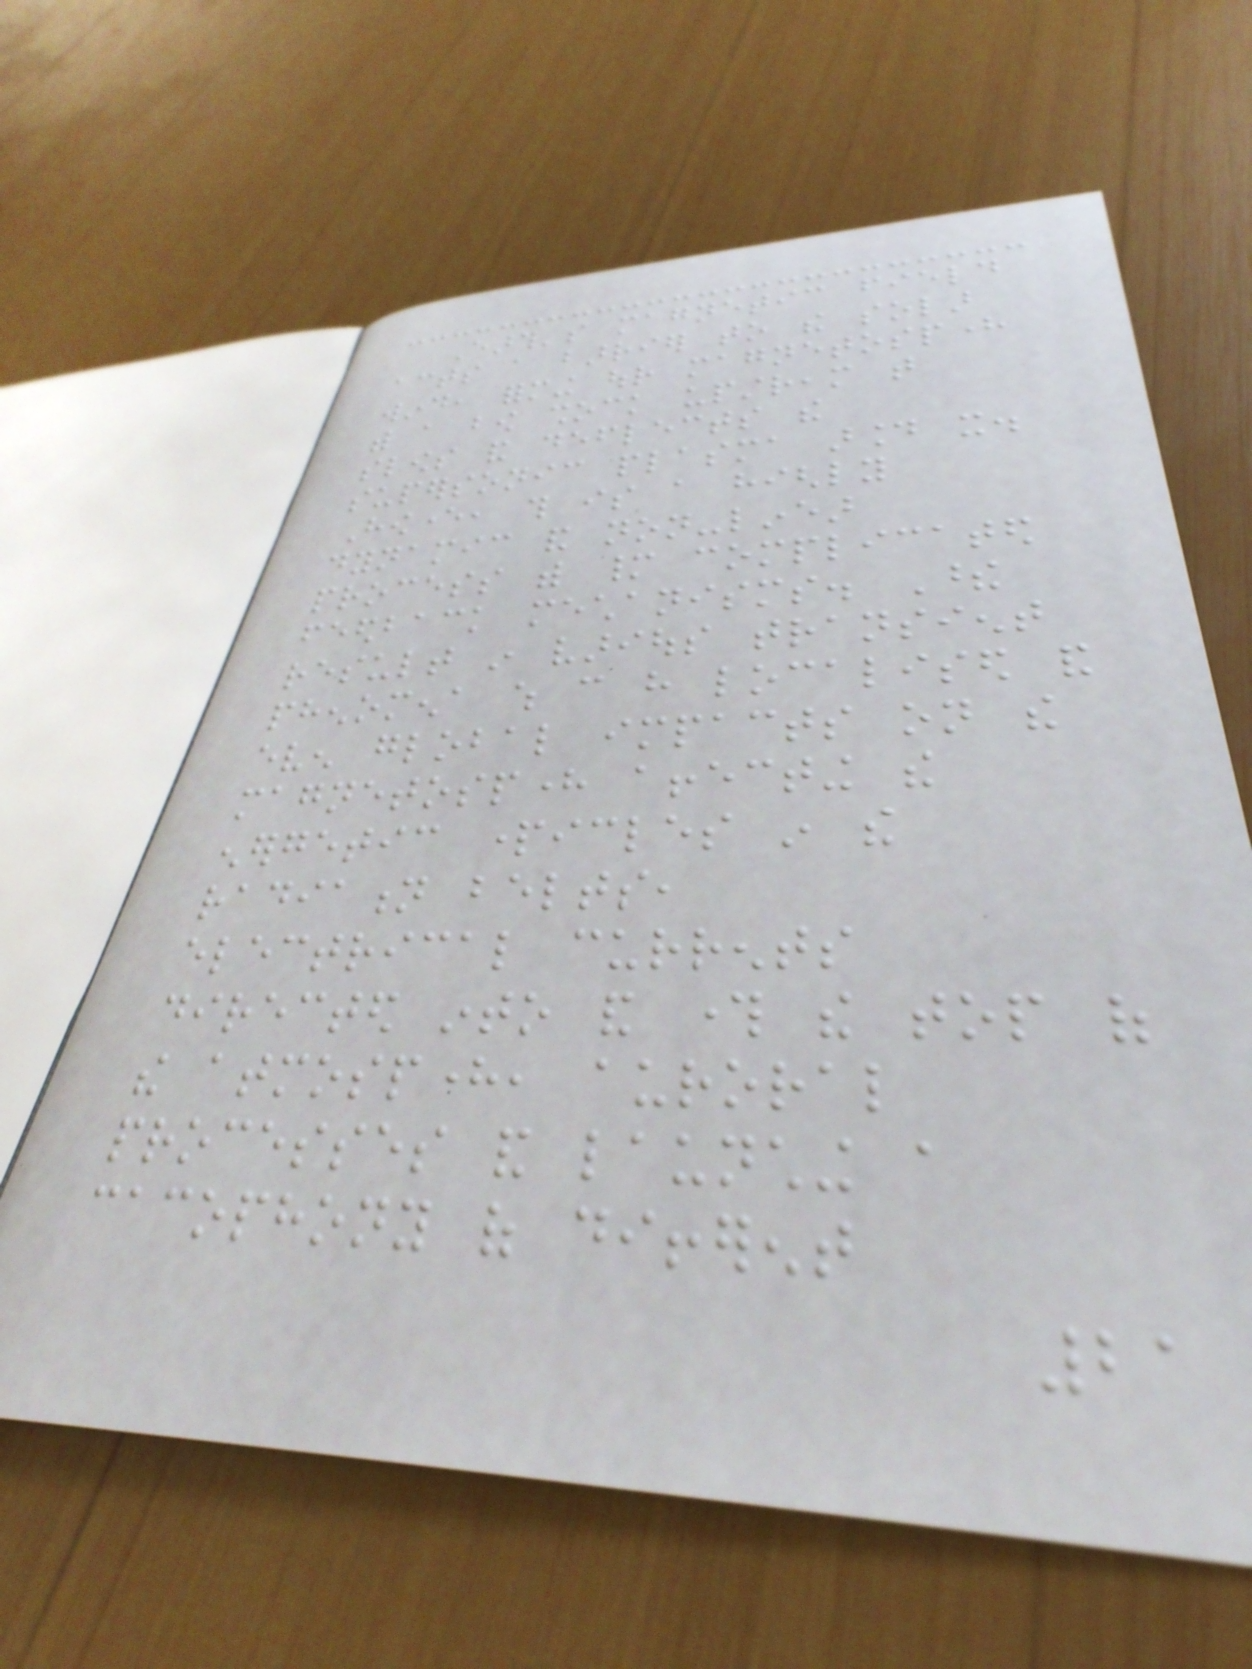Earth's magnetic field
acts a barrier to the solar
wind, forming our magnetosphere
with a bow shock upstream that
slows and deflects the
supersonic plasma around it.
However, this is a highly
dynamic and non-linear
process with many complicated
feedback mechanisms. These
result in various transient
phenomena which can have localised and
even global impacts on the
magnetosphere affecting the
energetic particles in the
radiation belts,
electrical currents
directed into and through the top of
the atmosphere, auroral
processes and launching a
cacophony of different
21
